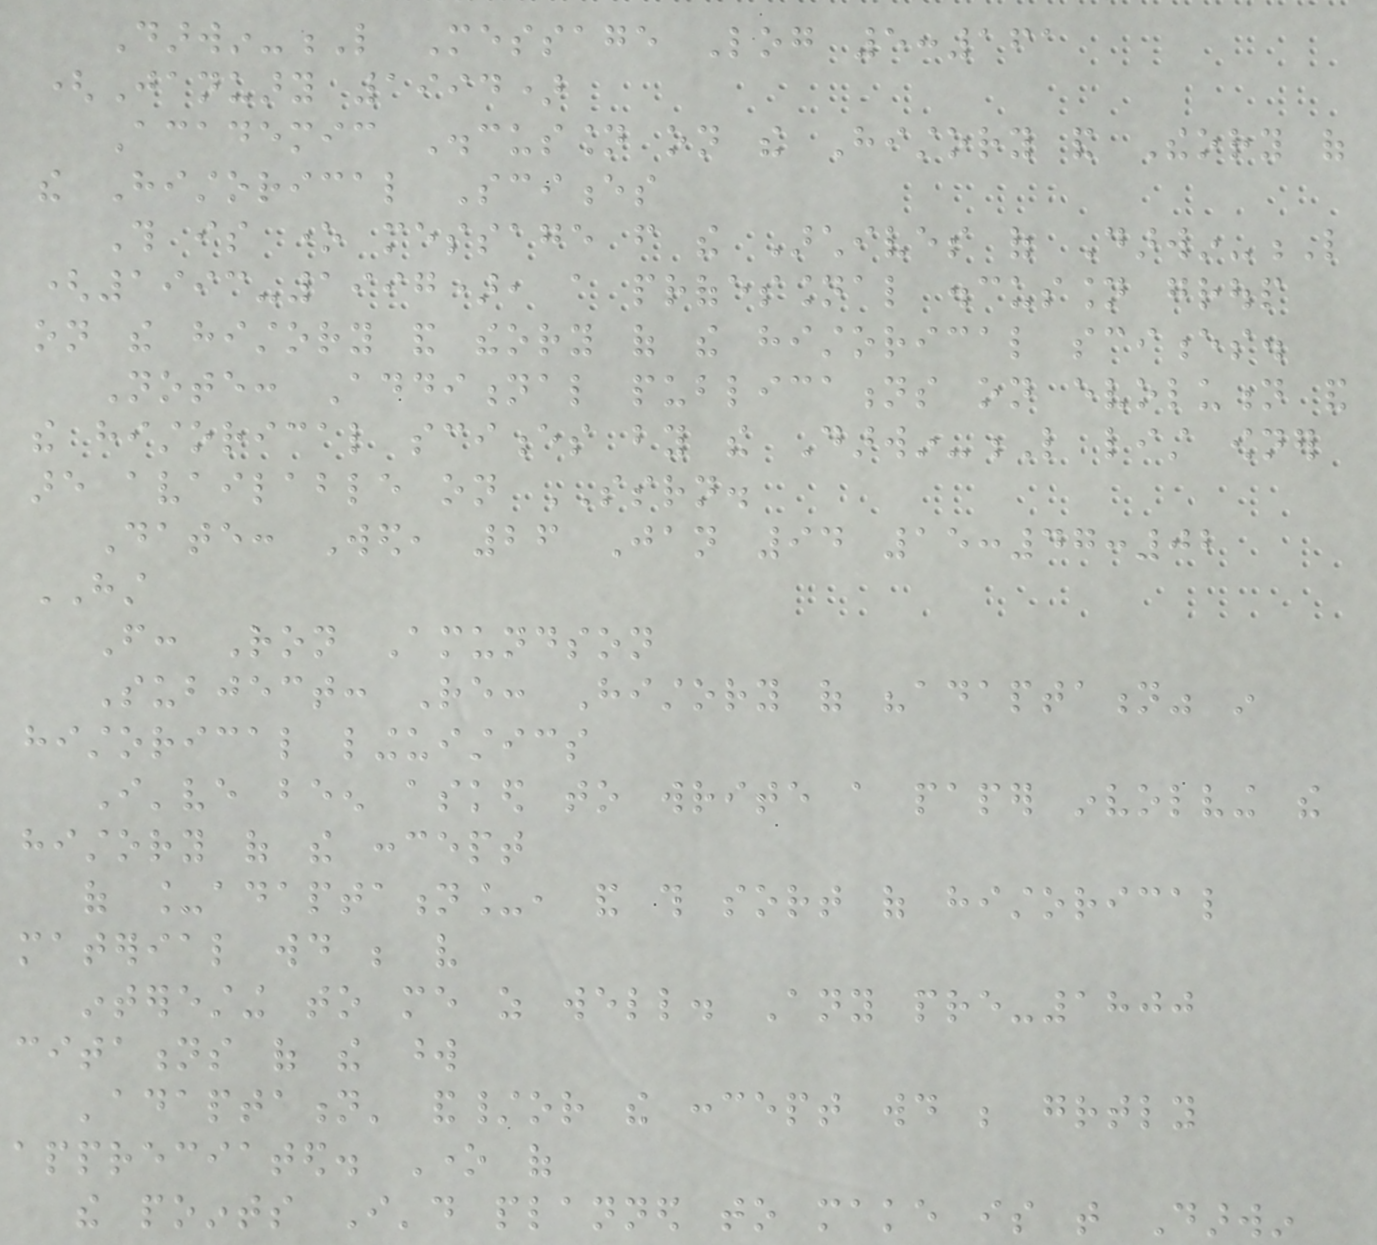Darwin-L Message Log 5:161
(January 1994)
Academic Discussion on the History and Theory of
the Historical Sciences
This is one message from the Archives of Darwin-L
(1993-1997), a professional discussion group
on the history and theory of the historical sciences.
Note: Additional publications on evolution and
the historical sciences by the Darwin-L list owner
are available on SSRN.
Date: Wed, 26 Jan 94 15:47:02
HST
From: Ron Amundson
Subject: Re: History of "adaptation" in
historical linguistics
I've been asked to write a paper involving the
history of the concept
of _adaptation_, and this sort of historical
material would be very
interesting to me as well. Any pre-1800
citations of the word
'adaptation' and/or the concept would be greatly
appreciated. One of
the points I'd planned to make is that Darwin
